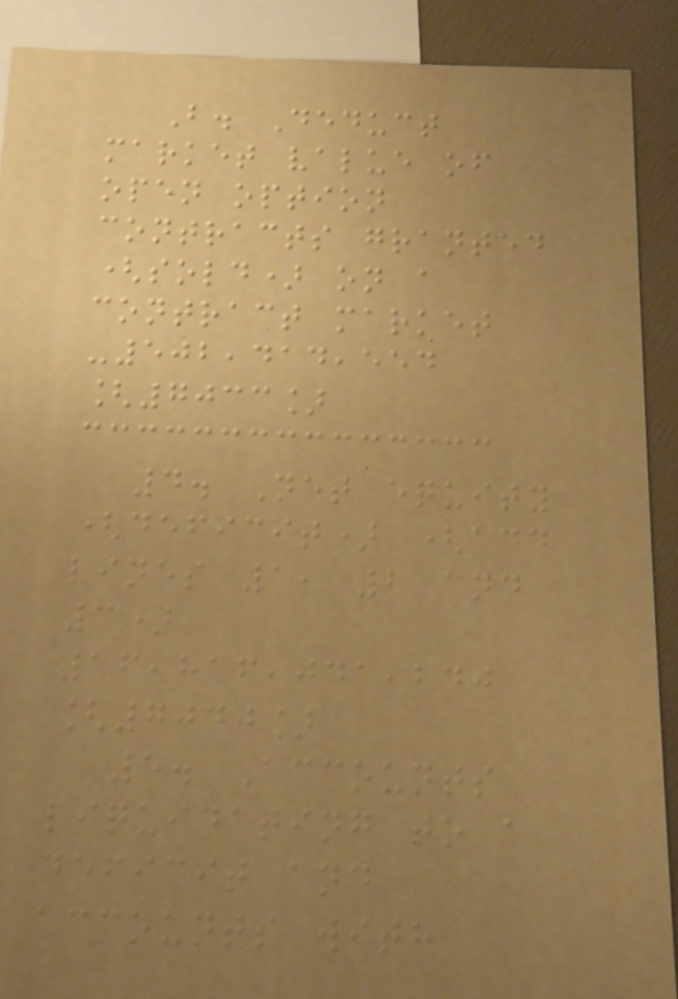B. Deduct
market value of
open option
contracts granted
(sold) on a
contract market
-502,414,554
[7033]
4. Net equity
(deficit) (add
lines 1, 2 and
3)
16,816,041,240
[7040]
5. Accounts
liquidating to a
deficit and
accounts with
